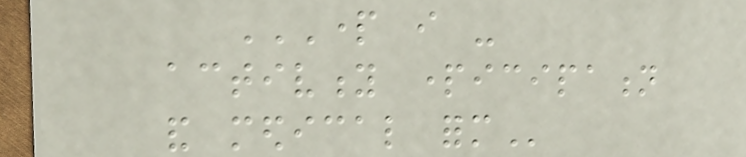PART I -
ACTIVITY PARTICIPATION
AND MEDICAL FORM
